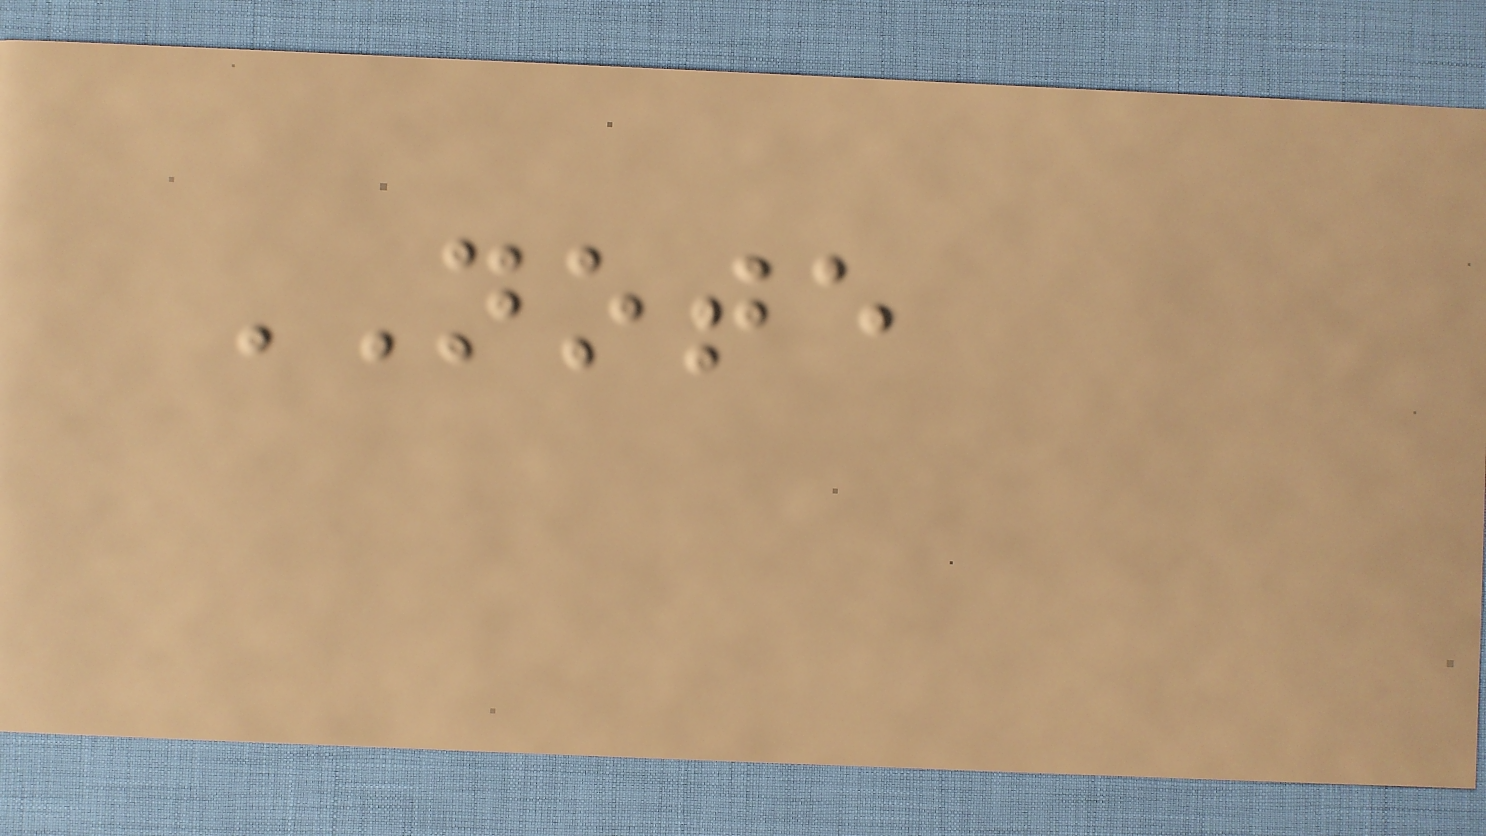NOTE
